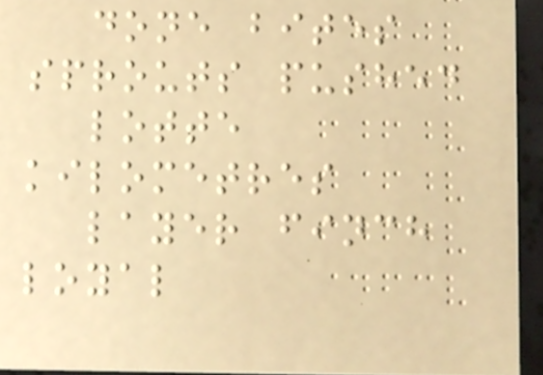done bites
sprouts pushed
lotte
kilometres
layer finch
loyal
